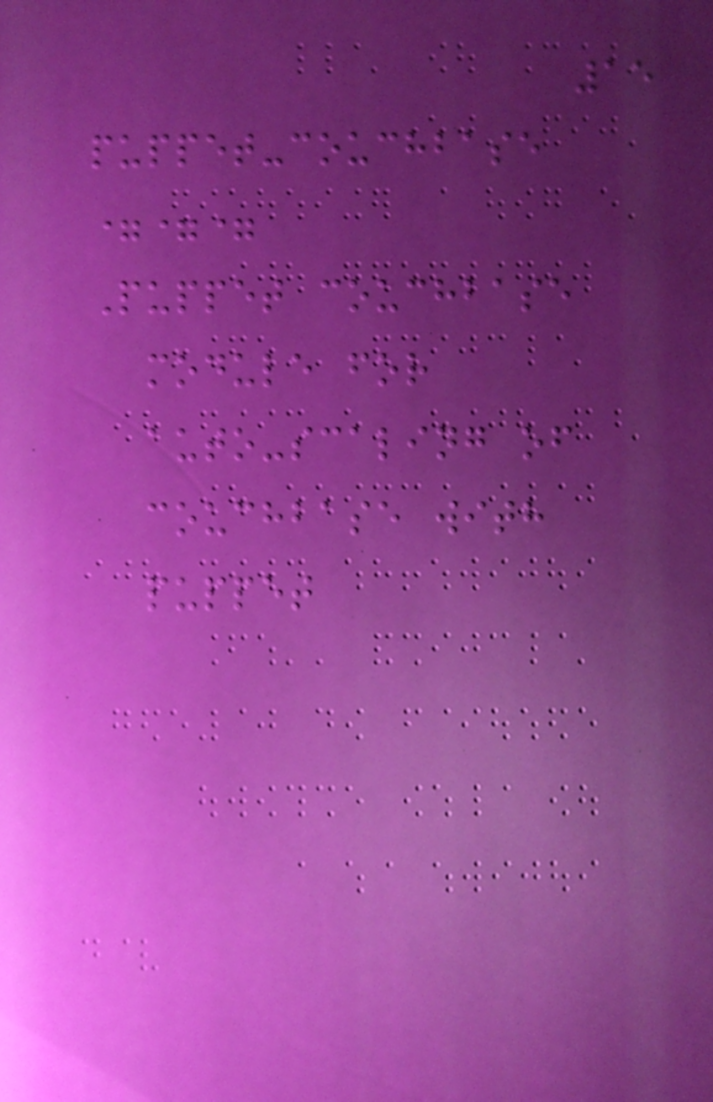15
puppet-couchbase
===
Puppet couchbase
module for
auto-scaling of
couchbase with
puppet
